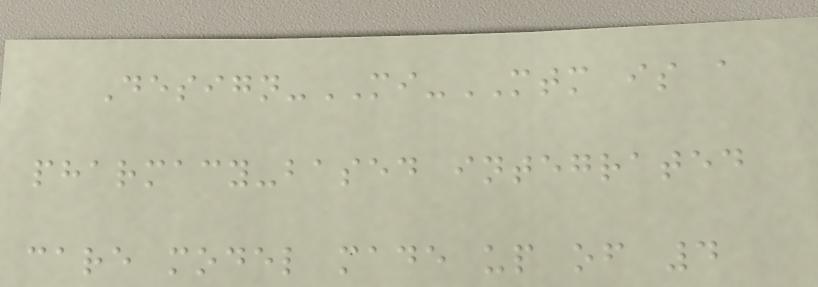Design-MI-MTM is a
pharmacy-based integrated
care model made up of 4
